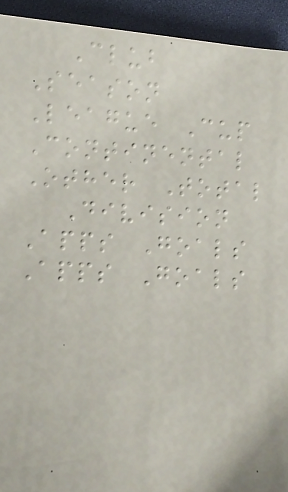Club
Season
League Cup
Continental
Other Total
Division
Apps Goals
Apps Goals
